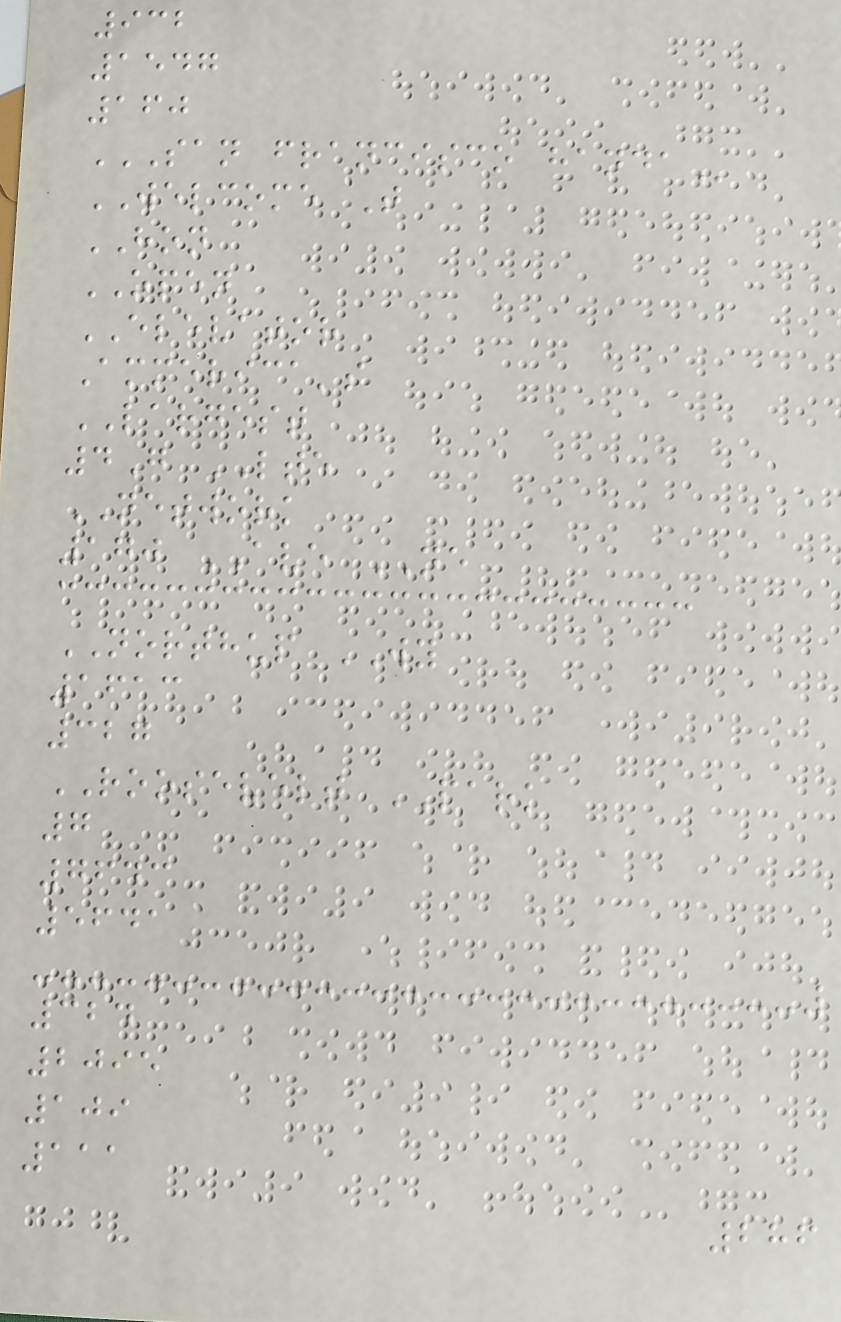932
1547
160
SAN FRANCISCO HANDA
WELCOME T
HON
OPEN
ELEVATOR
Ammerica's
LARGEST
4G LTE
NETWORK
170 AVE NE
NORTHUP WY
1613
327
ROOSEVELT PARK
7
7643
5641
324
2095
109
111
286
